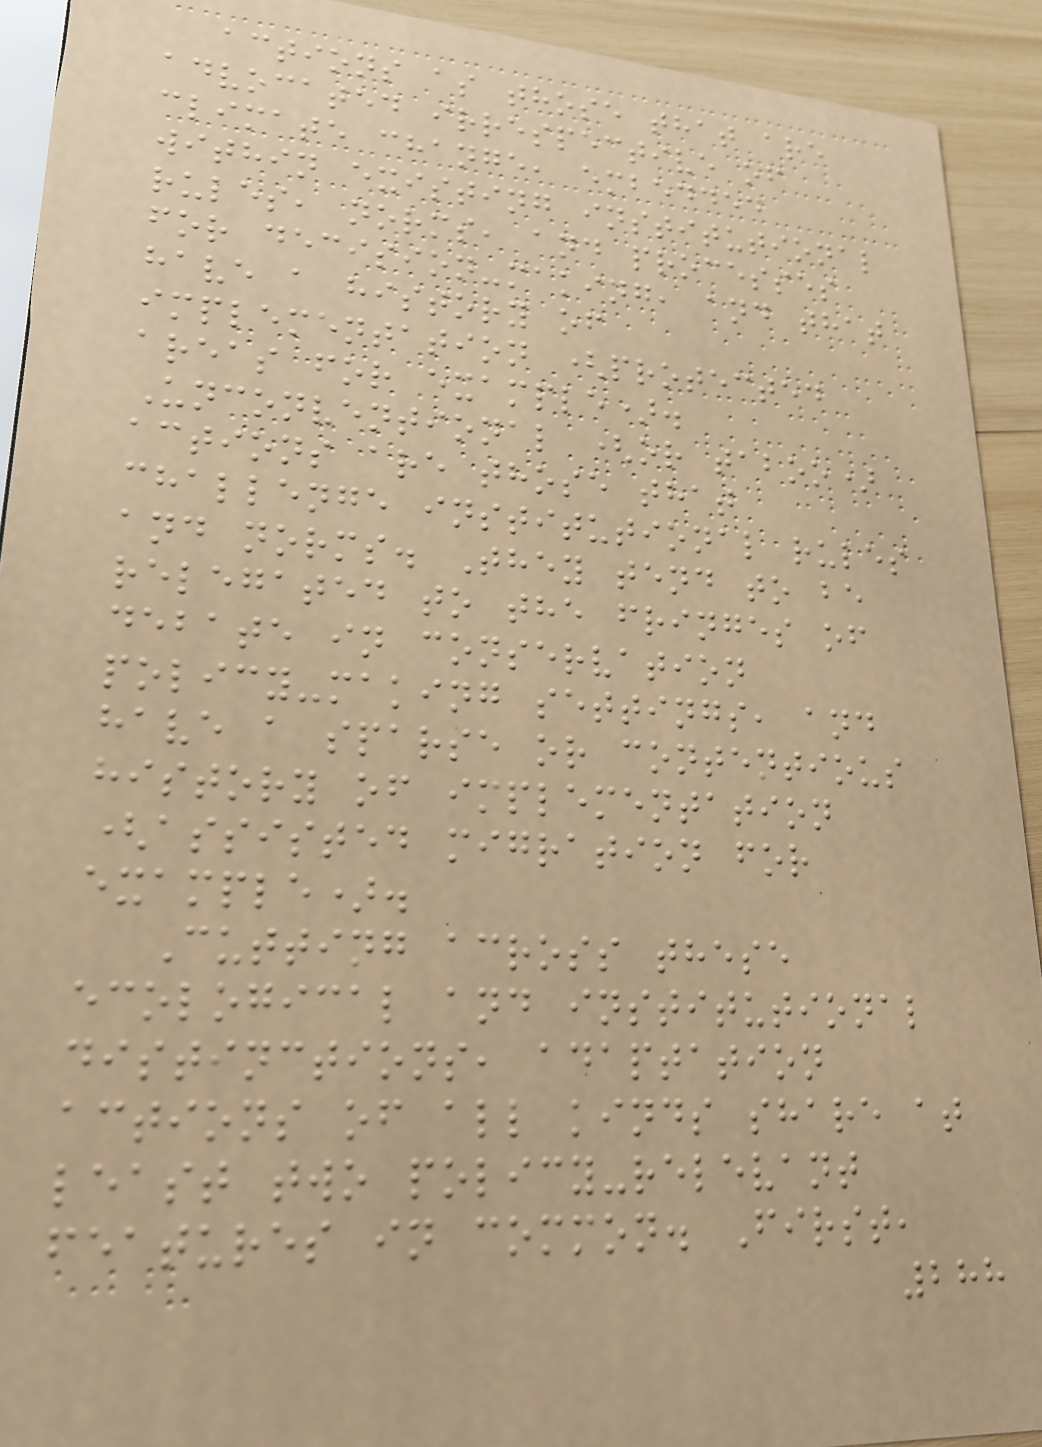actions as those that are
advocated irrespective of
climate change, embedded
within existing institutional
rules, norms, and processes
for decision-making, and that
have a history of
implementation (protected
areas for example).
Unconventional (or taboo)
actions are those that
challenge institutional rules
and norms. They tend to be
relegated to the fringes of
debate in conservation
policy-making settings, and
have a sparse or contentious
history of implementation
(assisted migration for
example).
Cutting across these
ecological and institutional
distinctions, adaptation
actions of all kinds share at
least two policy-relevant
features in common. First,
288
